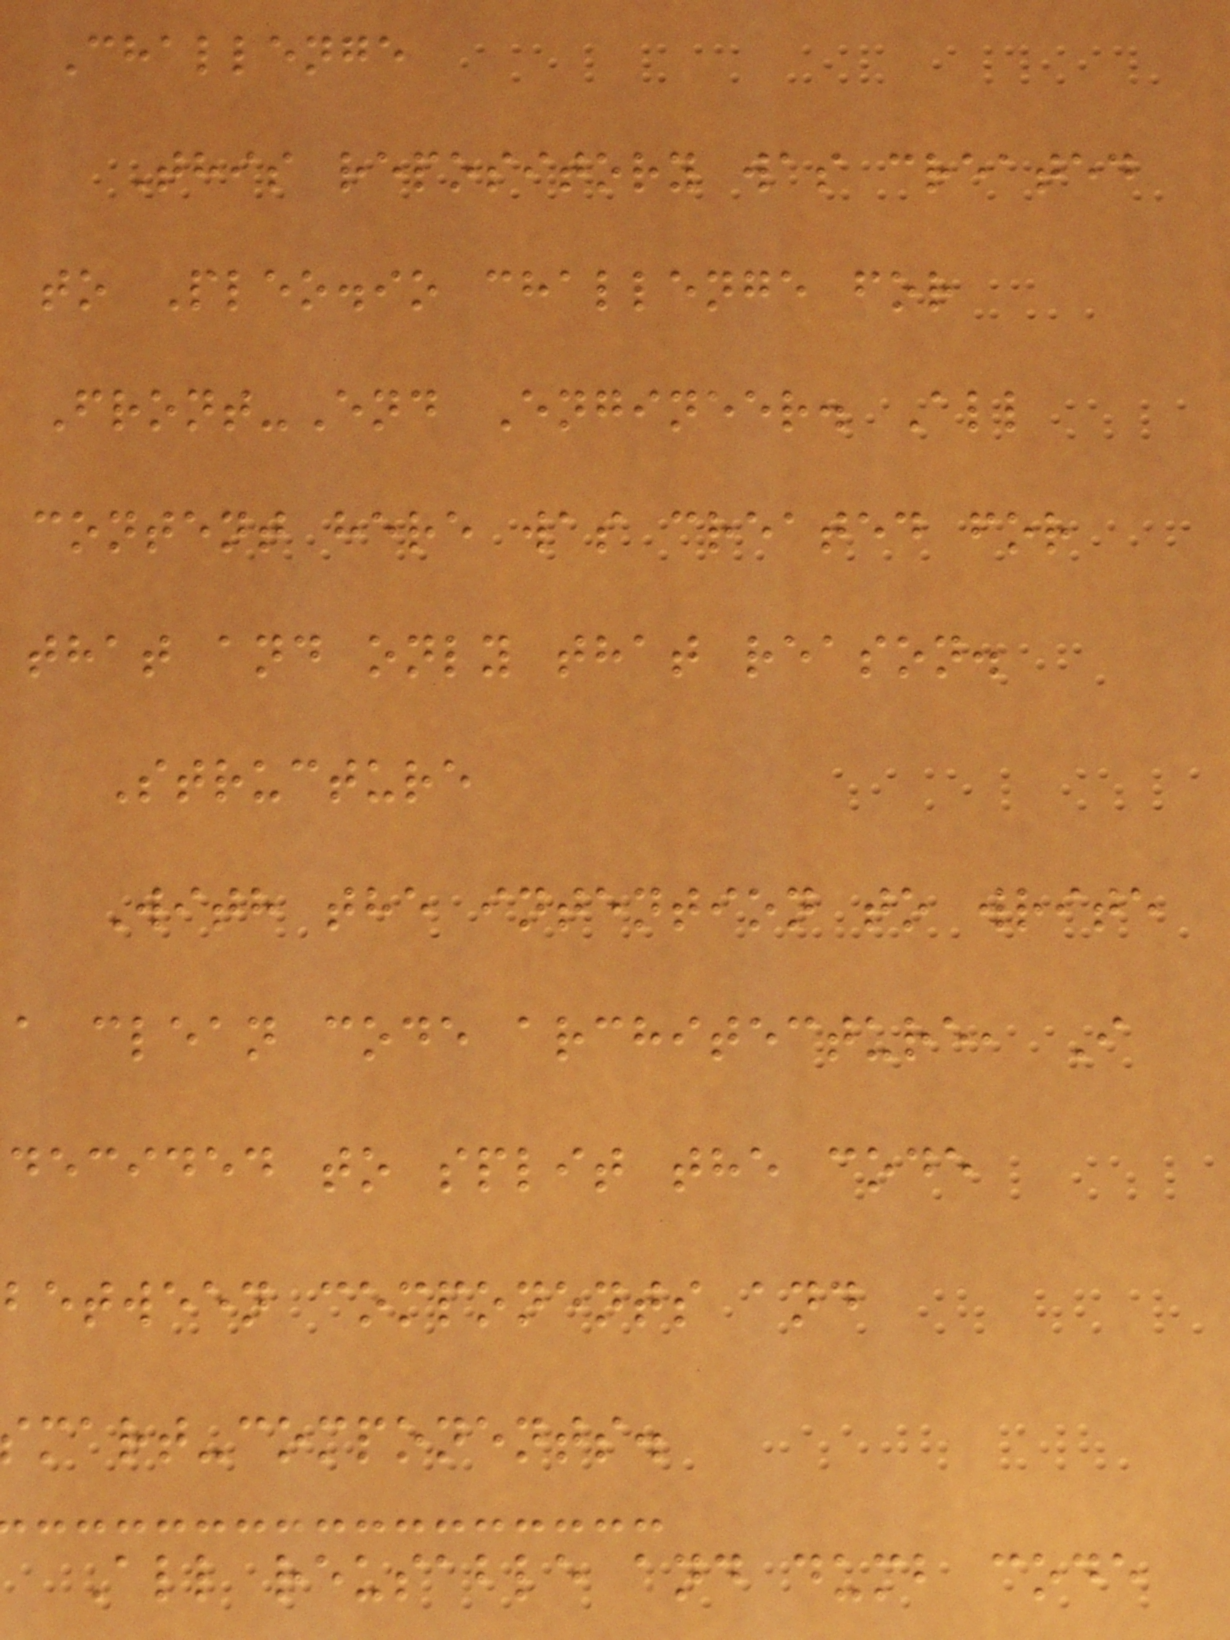Challenge
This repository was created
to Pleo.io challenge for
Front-End Engineer. All
content here was created for
that and only that reason.
Structure
With the intention to write
a clean code architecture, I
decided to split the code
between components and
mart-components.
All reusable and dumb code
